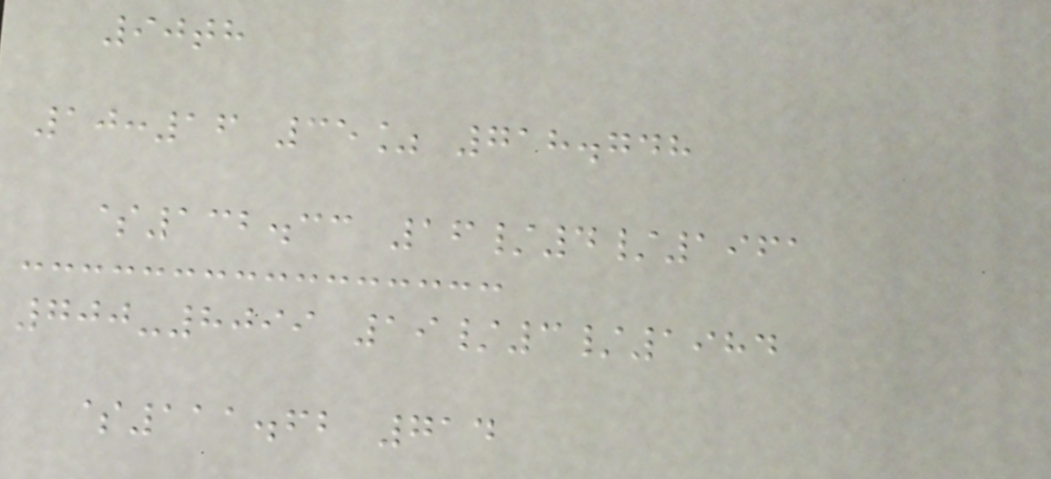90th
10:16 35% 718.748
$132.33 16/4/1961
700-8099 19/3/1984
$111.62 714
